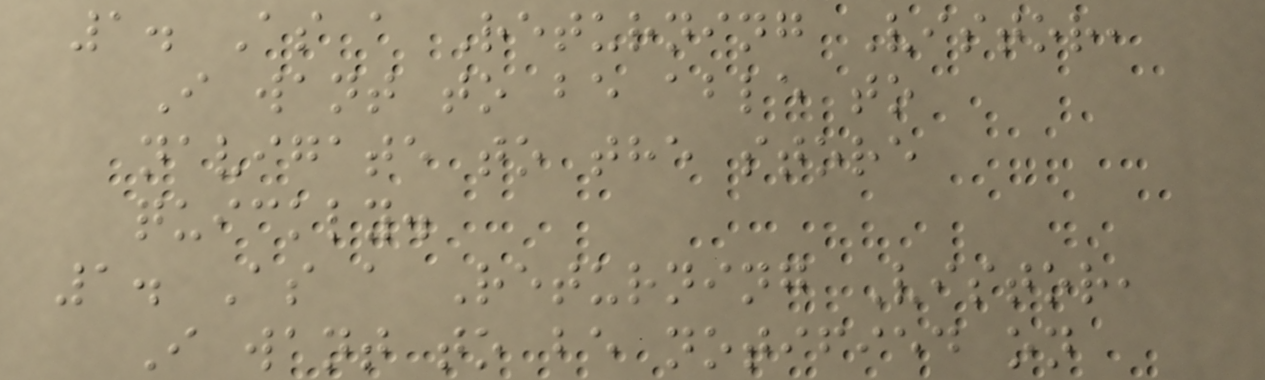1. As a Returning Vistor,
I want to be able to
navigate to the store
quickly.
1. As a Returning Vistor,
I want to be notified on
